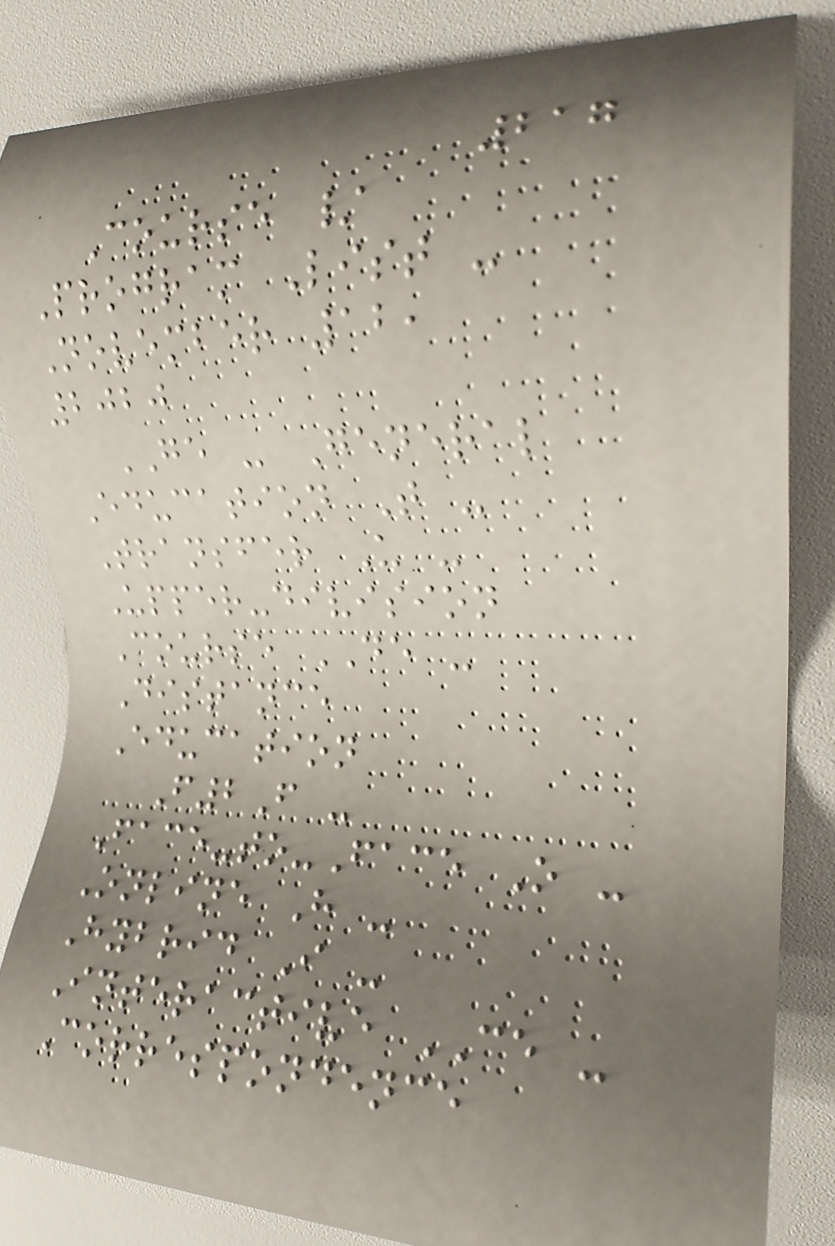217
Course /
Program List -
November 12,
2020
GE - General
Education T -
Transfer U -
Upper-division
Course DE -
Distance
Education
F2F -
Face-to-Face O -
Online H -
Hybrid I -
Interactive CE -
Correspondence
